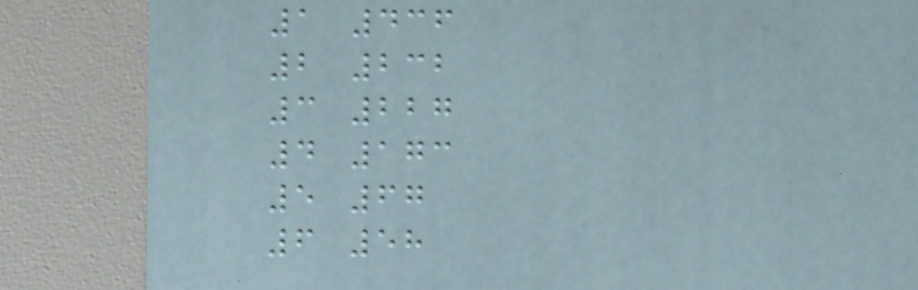1 436
2 232
3 227
4 173
5 67
6 58
